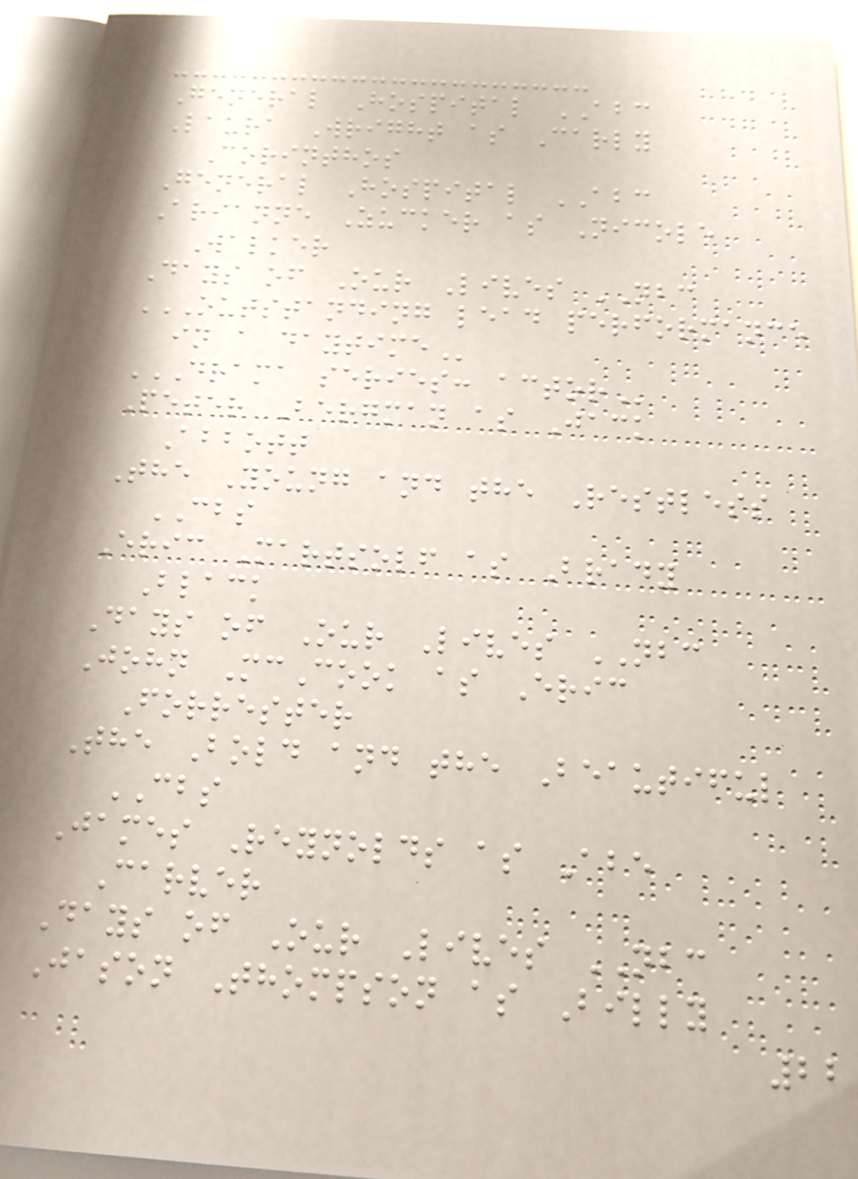General Hospital ABC
Laura Wright as Carly
Corinthos
General Hospital ABC
Arianne Zucker as Nicole
Walker
Days of Our Lives NBC
OUTSTANDING LEAD PERFORMANCE
IN A DAYTIME
DRAMA SERIES: ACTOR
Peter Bergman as Jack
Abbott
The Young and the Restless
CBS
Eric Martsolf as Brady
Black
Days of Our Lives NBC
John McCook as Eric
Forrester
The Bold and the Beautiful
CBS
James Reynolds as Abe
Carver
Days of Our Lives NBC
Jason Thompson as Billy
22
